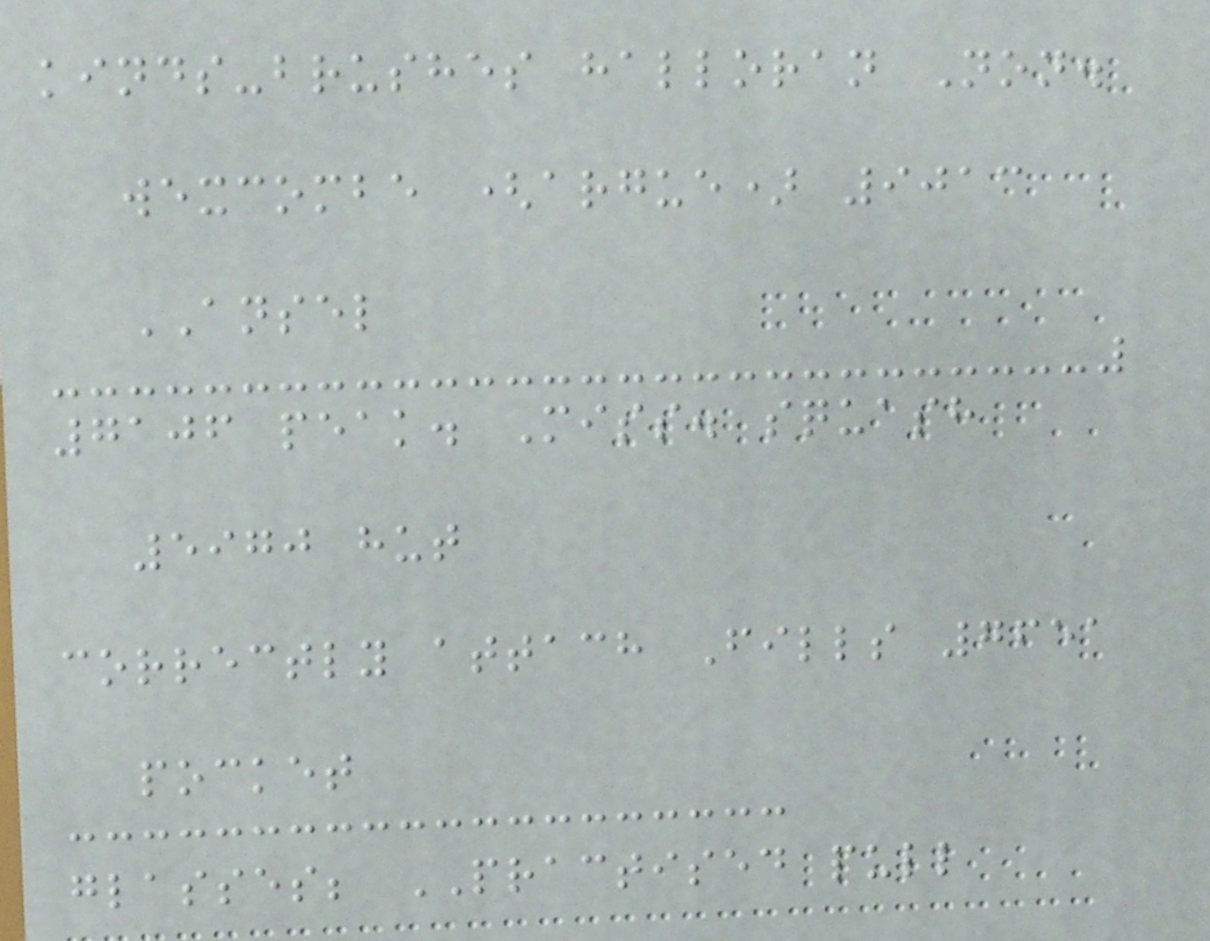kinds-brushes halloran Non.
wexcombe (argue) 9013
ANSEL
7106 peak. Miss. squash
5970 hut
correctly attach Fills 7651
pocket
glasses; PRACTISED pull
